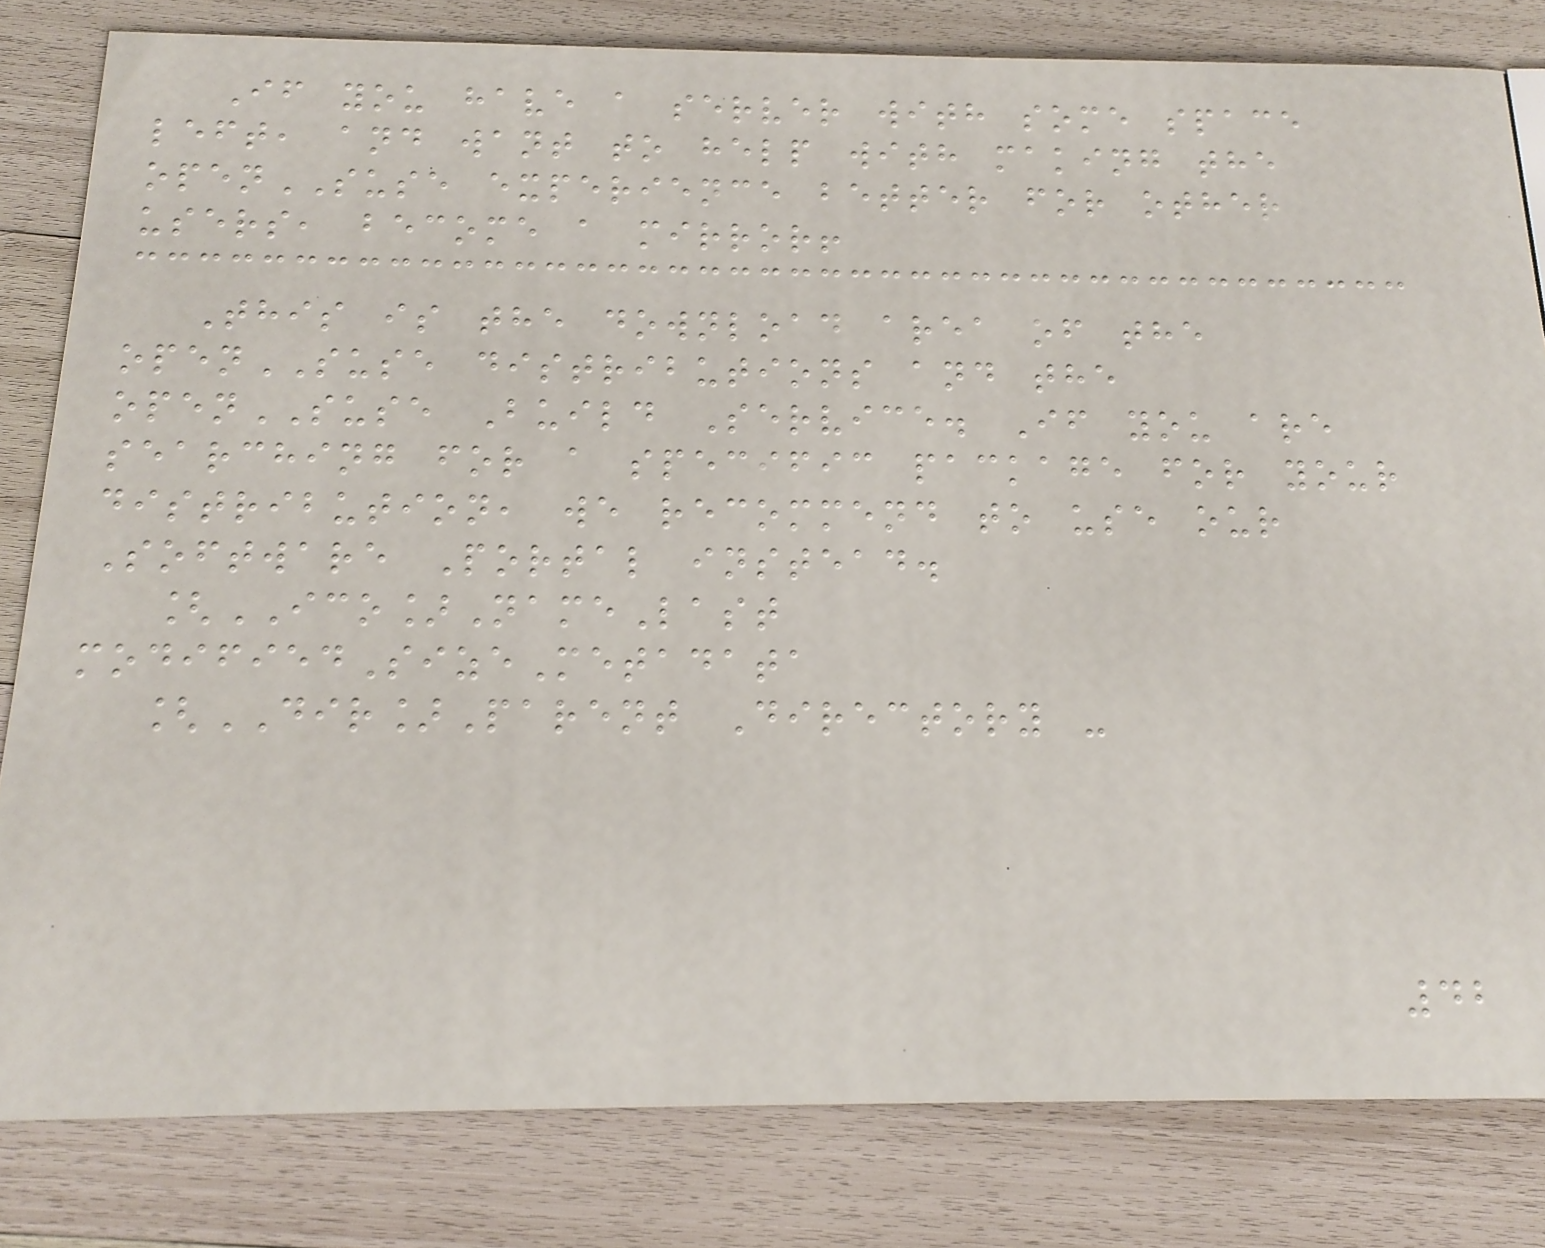If you have a server with some space
left, and want to help with making the
openSUSE experience better for other
users, become a mirror!
This is the download area of the
openSUSE distributions and the
openSUSE Build Service. If you are
searching for a specific package for your
distribution, we recommend to use our
Software Portal instead.
[ICO]NameLast
modifiedSizeMetadata
[DIR]Parent Directory -
42
